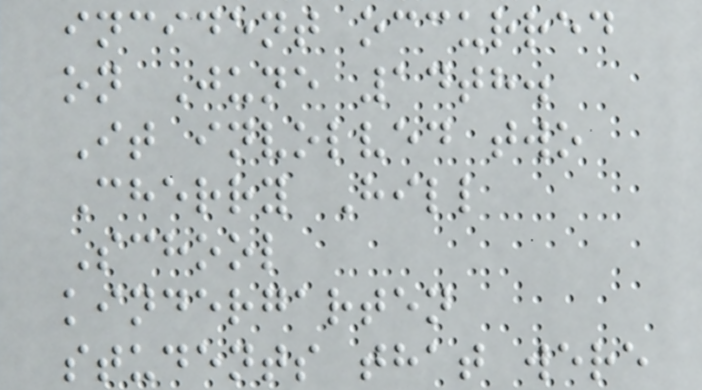incident occurred
on June 14th.
It involved two
Cherry Hill
School
kindergarten
students that were
